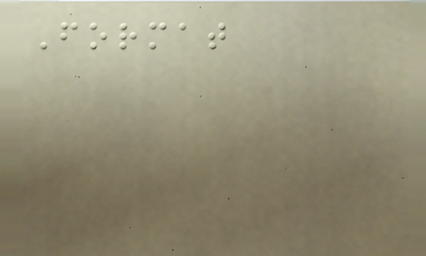Format
